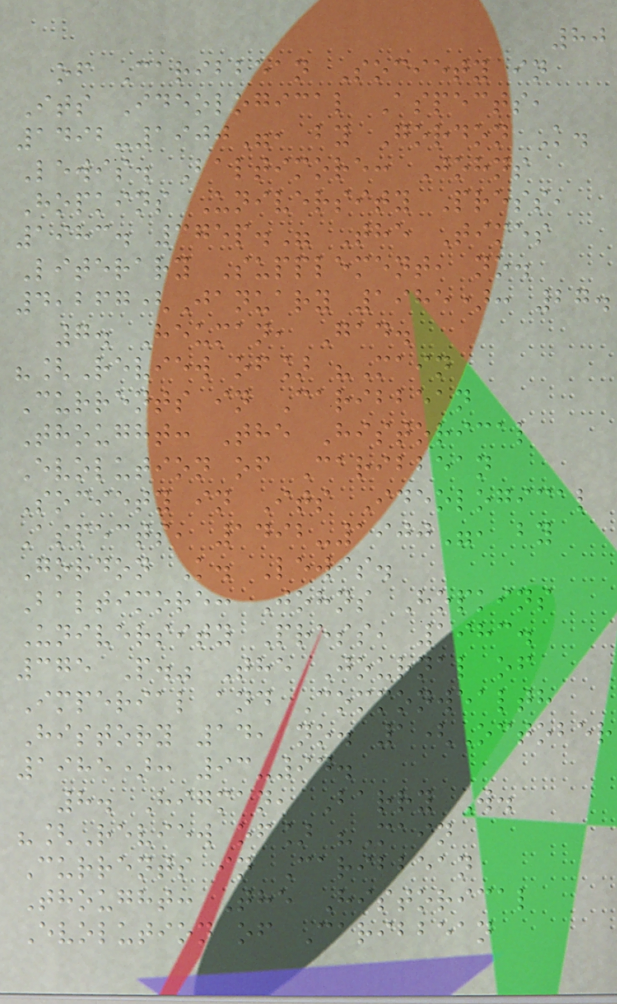80
of Caribbean Society in
Its Ideological Aspects,
1492-1900", by Gordon K.
Lewis. Baltimore: Johns
Hopkins University Press,
1983. 375p." The Times
Literary Supplement, no.
4,267(January 1985): 27.
7. Heuman, Gad.
"[Review of] "Main
Currents in Caribbean
Thought: The Historical
Evolution of Caribbean
Society in Its Ideological
Aspects, 1492-1900", by
Gordon K. Lewis.
Baltimore: Johns Hopkins
University Press, 1983.
375 P." The Journal of
Imperial and Commonwealth
History 14, no. 1(October
1985): 93-94.
8. Higman, Barry W.
"[Review of] "Main
Currents in Caribbean
Thought: The Historical
Evolution of Caribbean
